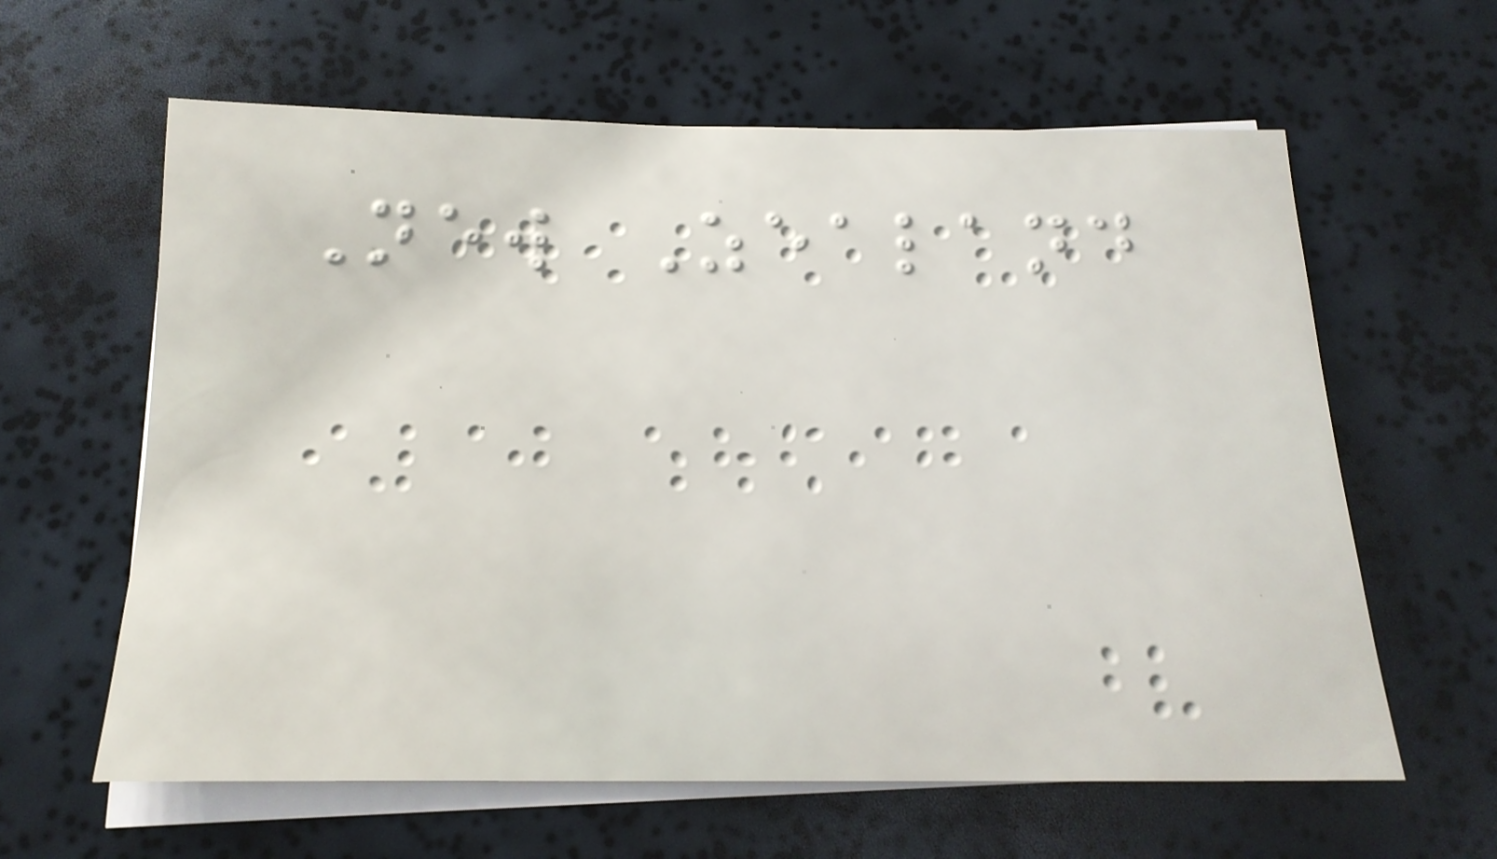New Zealand
